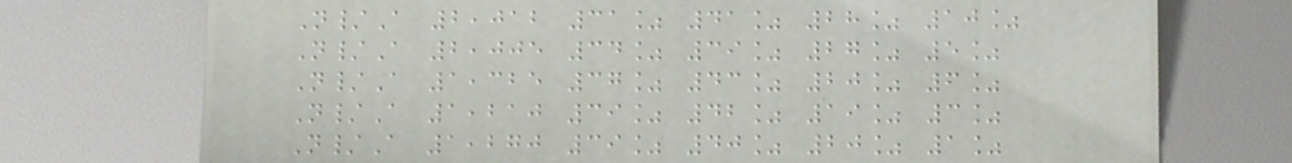N/A 2,012 31% 41% 28% 10%
N/A 2,005 34% 39% 27% 5%
N/A 1,325 37% 43% 20% 6%
N/A 1,210 39% 42% 19% 3%
N/A 1,270 39% 40% 20% 1%
